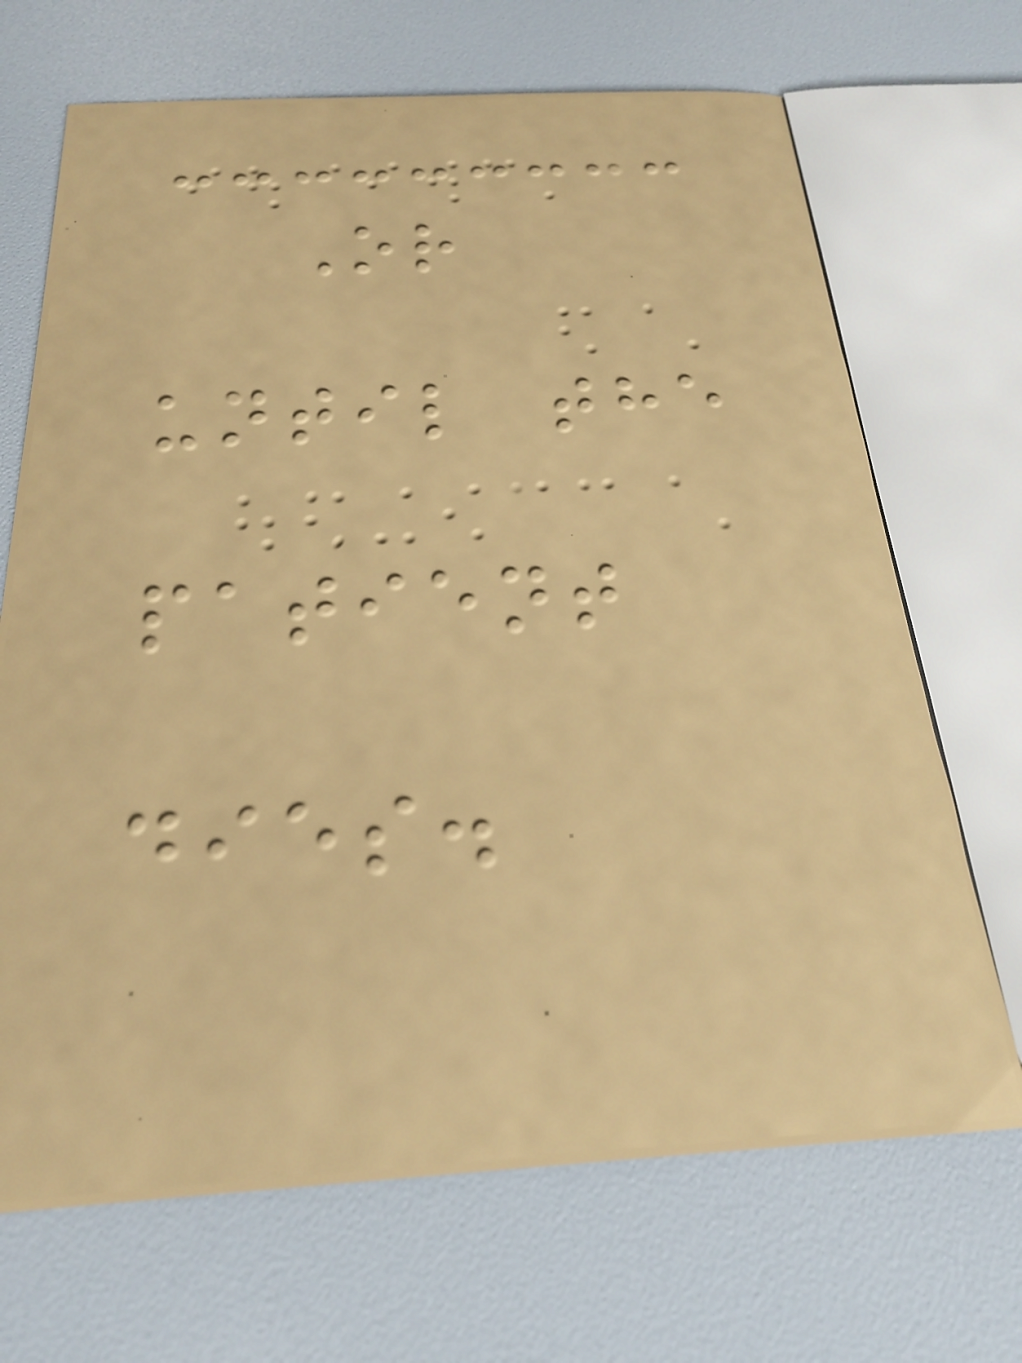Or
until the
patient
dies.
